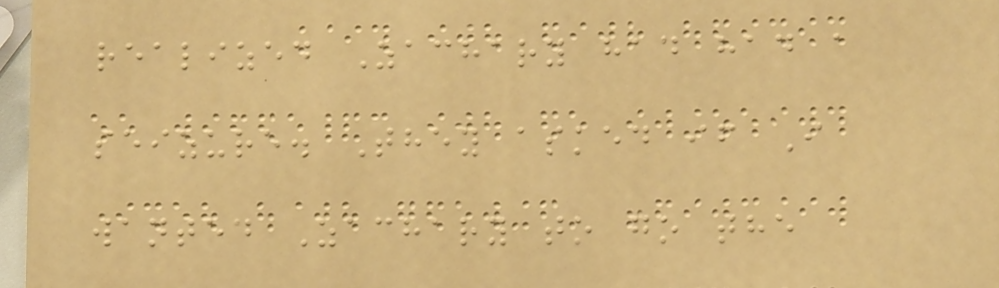realized Zachary had had a
seizure. They asked if I
wanted Zachary to go the
